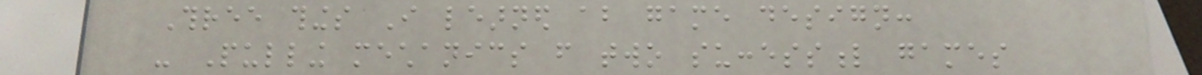Three things I learned about game design:
- Pulling mechanics from two successful games
